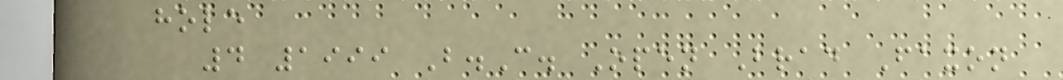hole
4 1999 B.C. Open Brad Faxon
